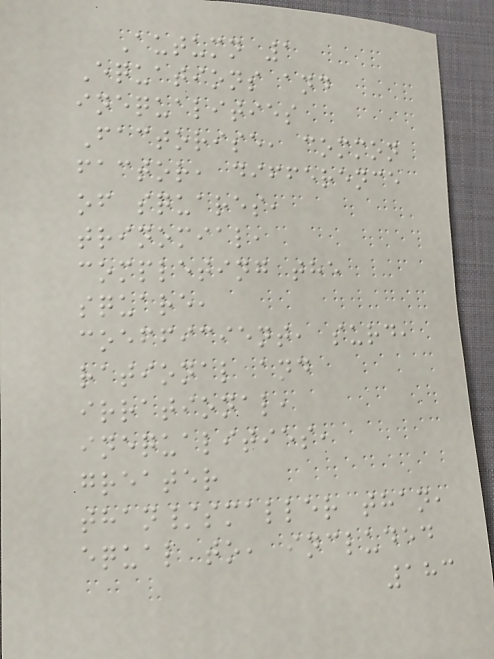Autumn 1
Equations and
inequalities
Factorise, common
factor, difference
of squares,
trinomial,
completing the
square,
coefficient, surd,
rational and
irrational,
inequalities,
greater
than/smaller than,
equal to, included
183
